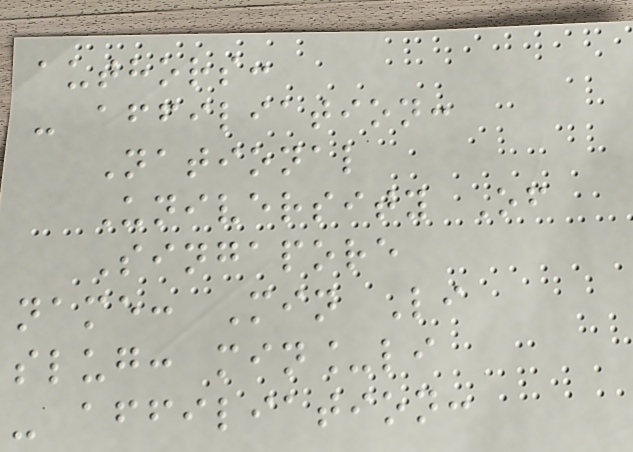authors:
- affiliation:
National
University Of
Singapore
name: Min Li
slug: min_li
- affiliation:
